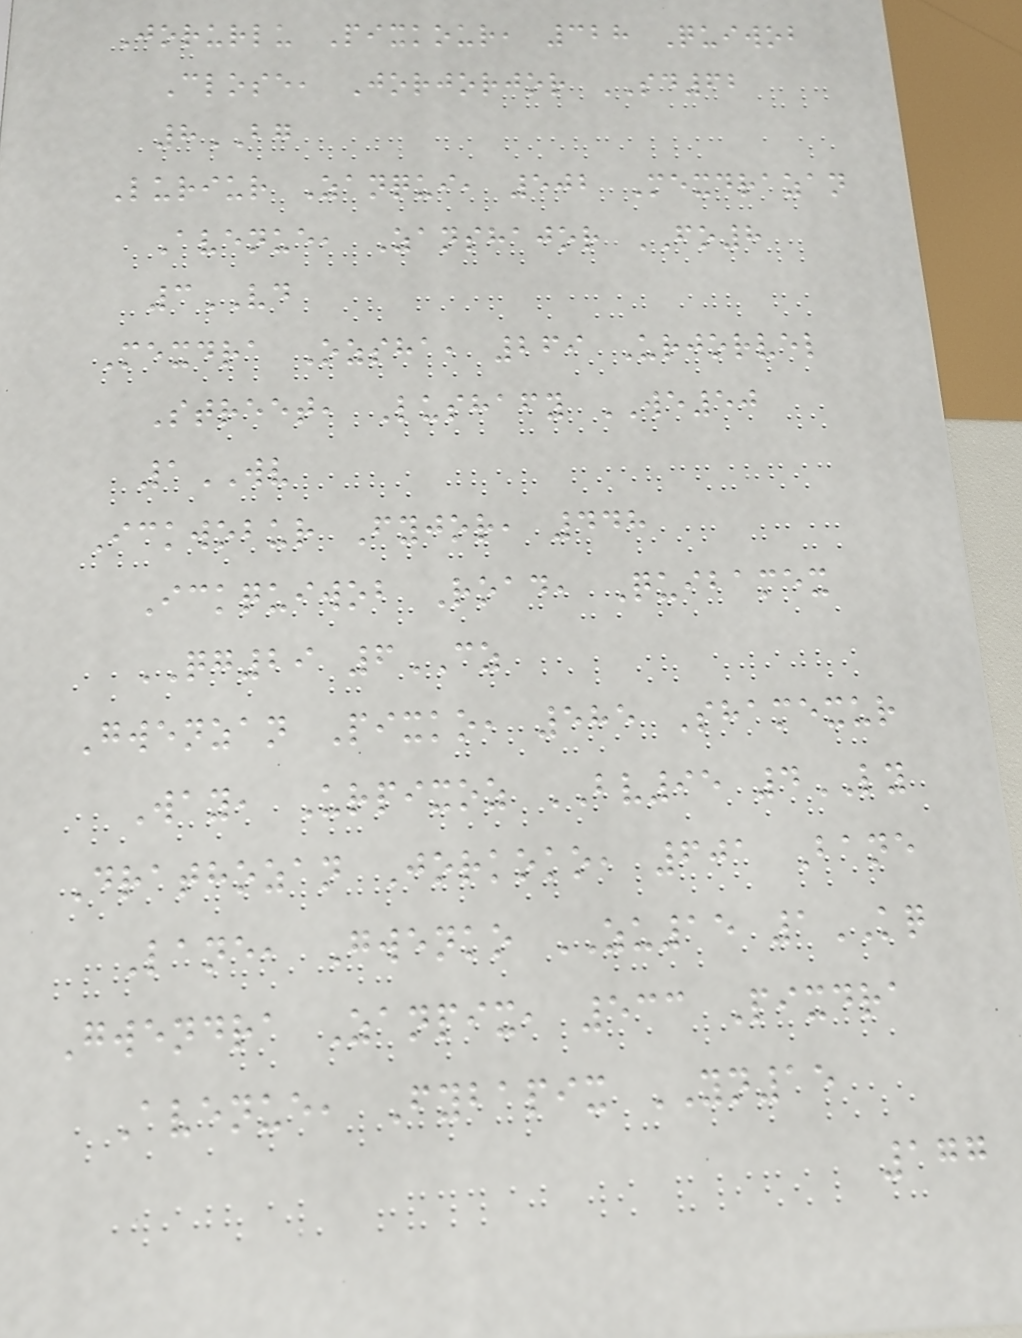Jorurlu Pixkour, 328 Quiwob
Close, Jorjorjor SD62
8BG
Luriur Zanqui, 502 Mexdrazan
Avenue, Zanshajor FO8
3VD
Mexdra Ozsha, 269 Urjorvel
Street, Lushafy WE50
1WV
Ickwobur Fyjor, 448
Ickquiwob Road, Quibamex
QG29 6CZ
Gwenzan Pixko, 585 Shamexur
Way, Urpixoz BV95 4LY
Drathozan Jorkoko, 601 Bane
Lane, Gwenko ZU15 1KQ
Gwendra Zanpix, 533 Pixdra
Avenue, Fybapix YN15
177
